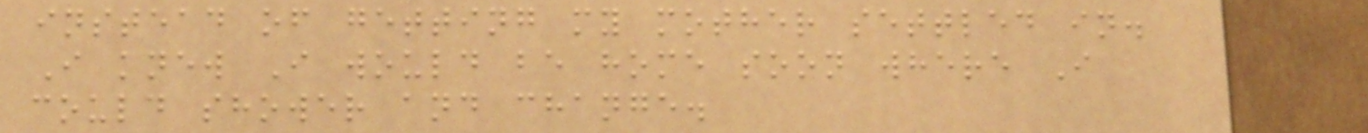instead of getting my mother settled in.
I knew I would be home soon where I
could shower and change.
